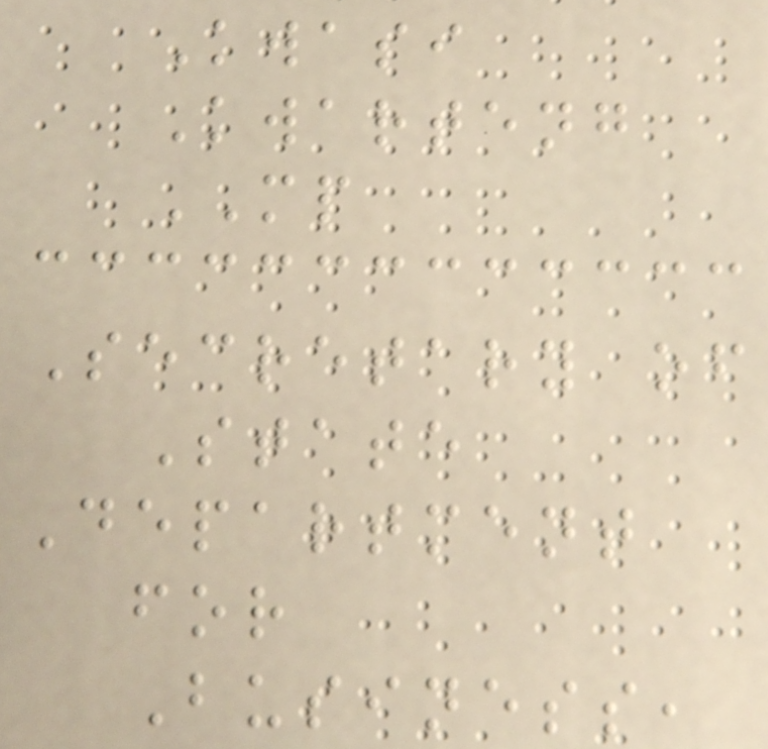Kwasi
Kwarteng
MP
Secretary of
State
Department
for
Business,
